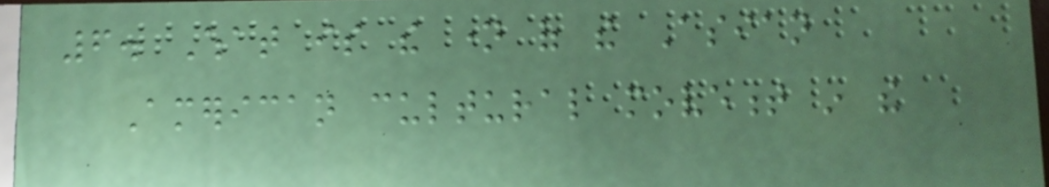6. What is the name of the Asian
American cultural movement in the
